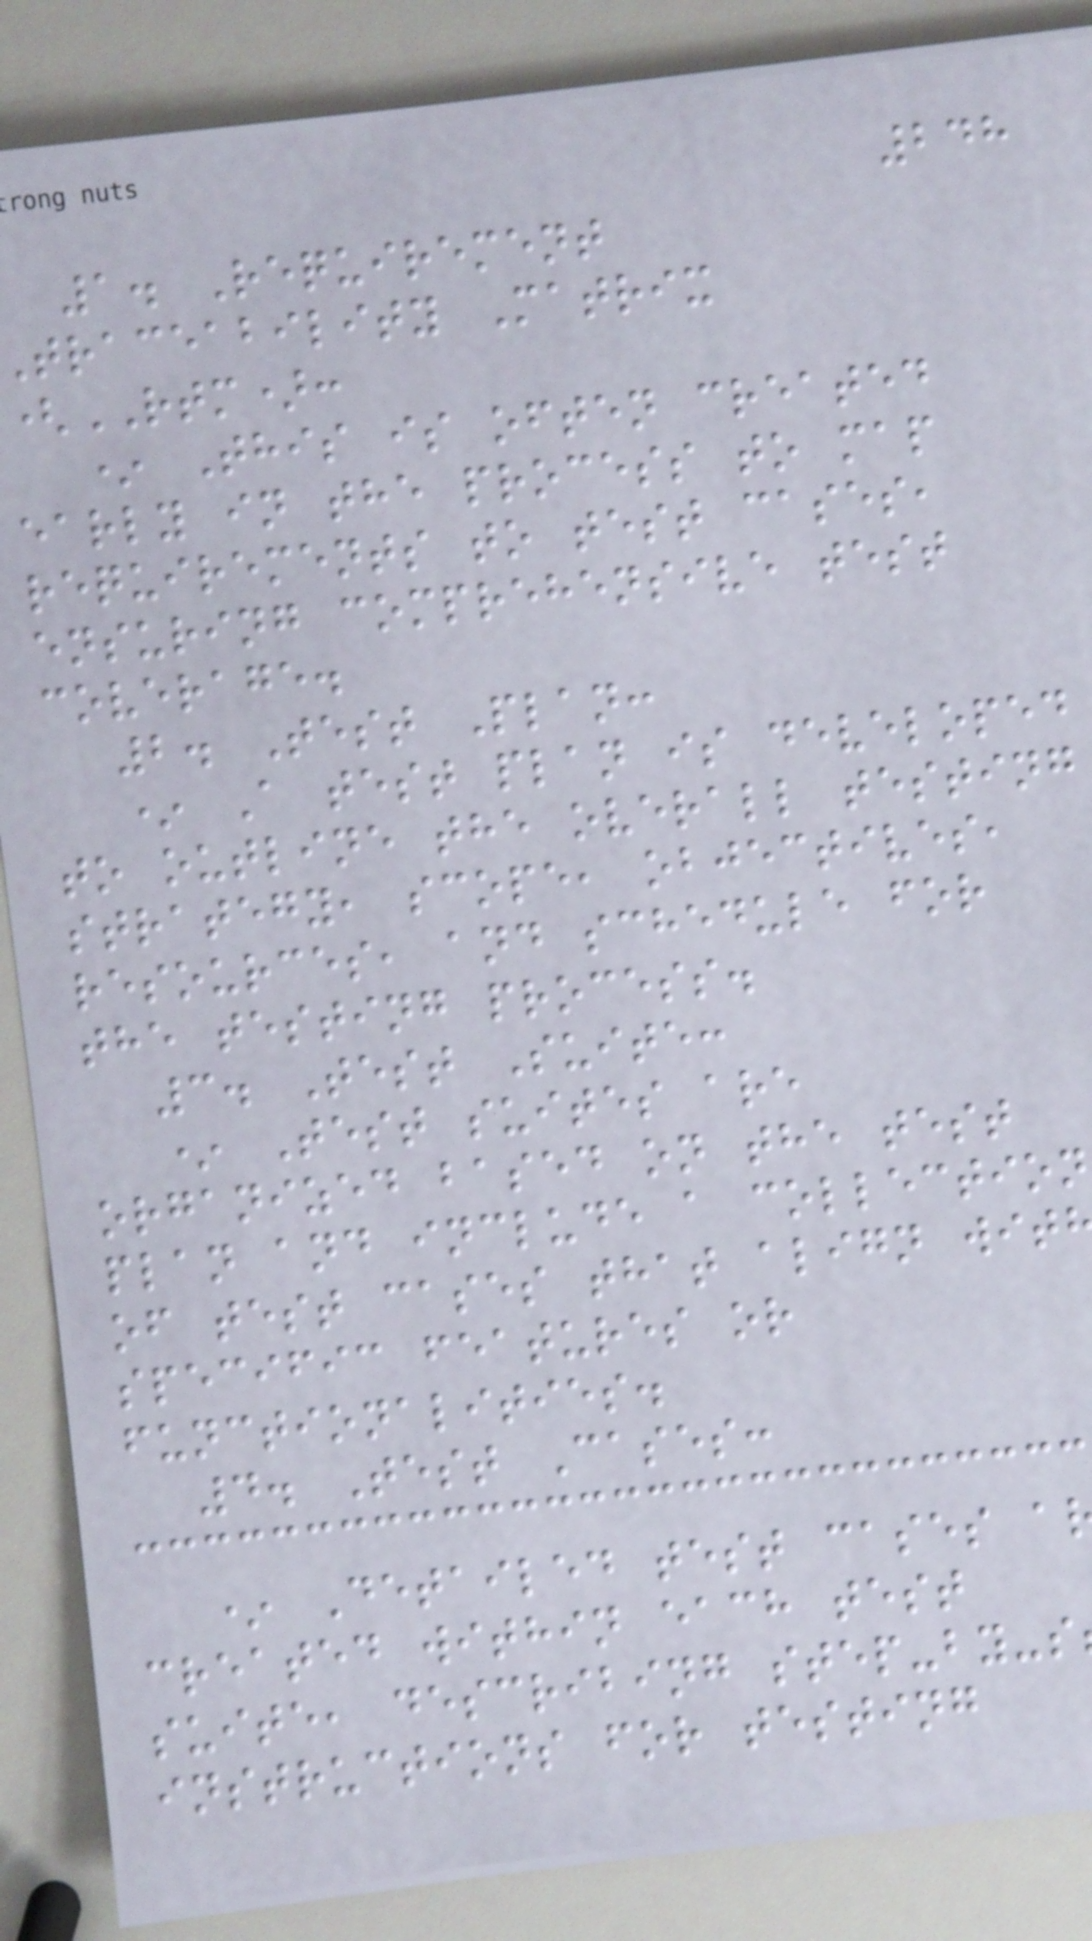248
1. Requirement
traceability Matrix
(RTM):
* This is often created
early in the process to map
requirements to test cases,
ensuring comprehensive test
coverage.
2. Test Plan:
* A test plan is developed
to outline the overall testing
strategy, scope, objectives,
resources, and schedule for
the testing process.
3. Test Suite:
* Test suites are
organized based on the test
plan and include a collection
of test cases that align wit
specific features or
functionalities.
4. Test Cases:
* Detailed test cases a
created within each test
suite, describing step-by-s
instructions for testing
